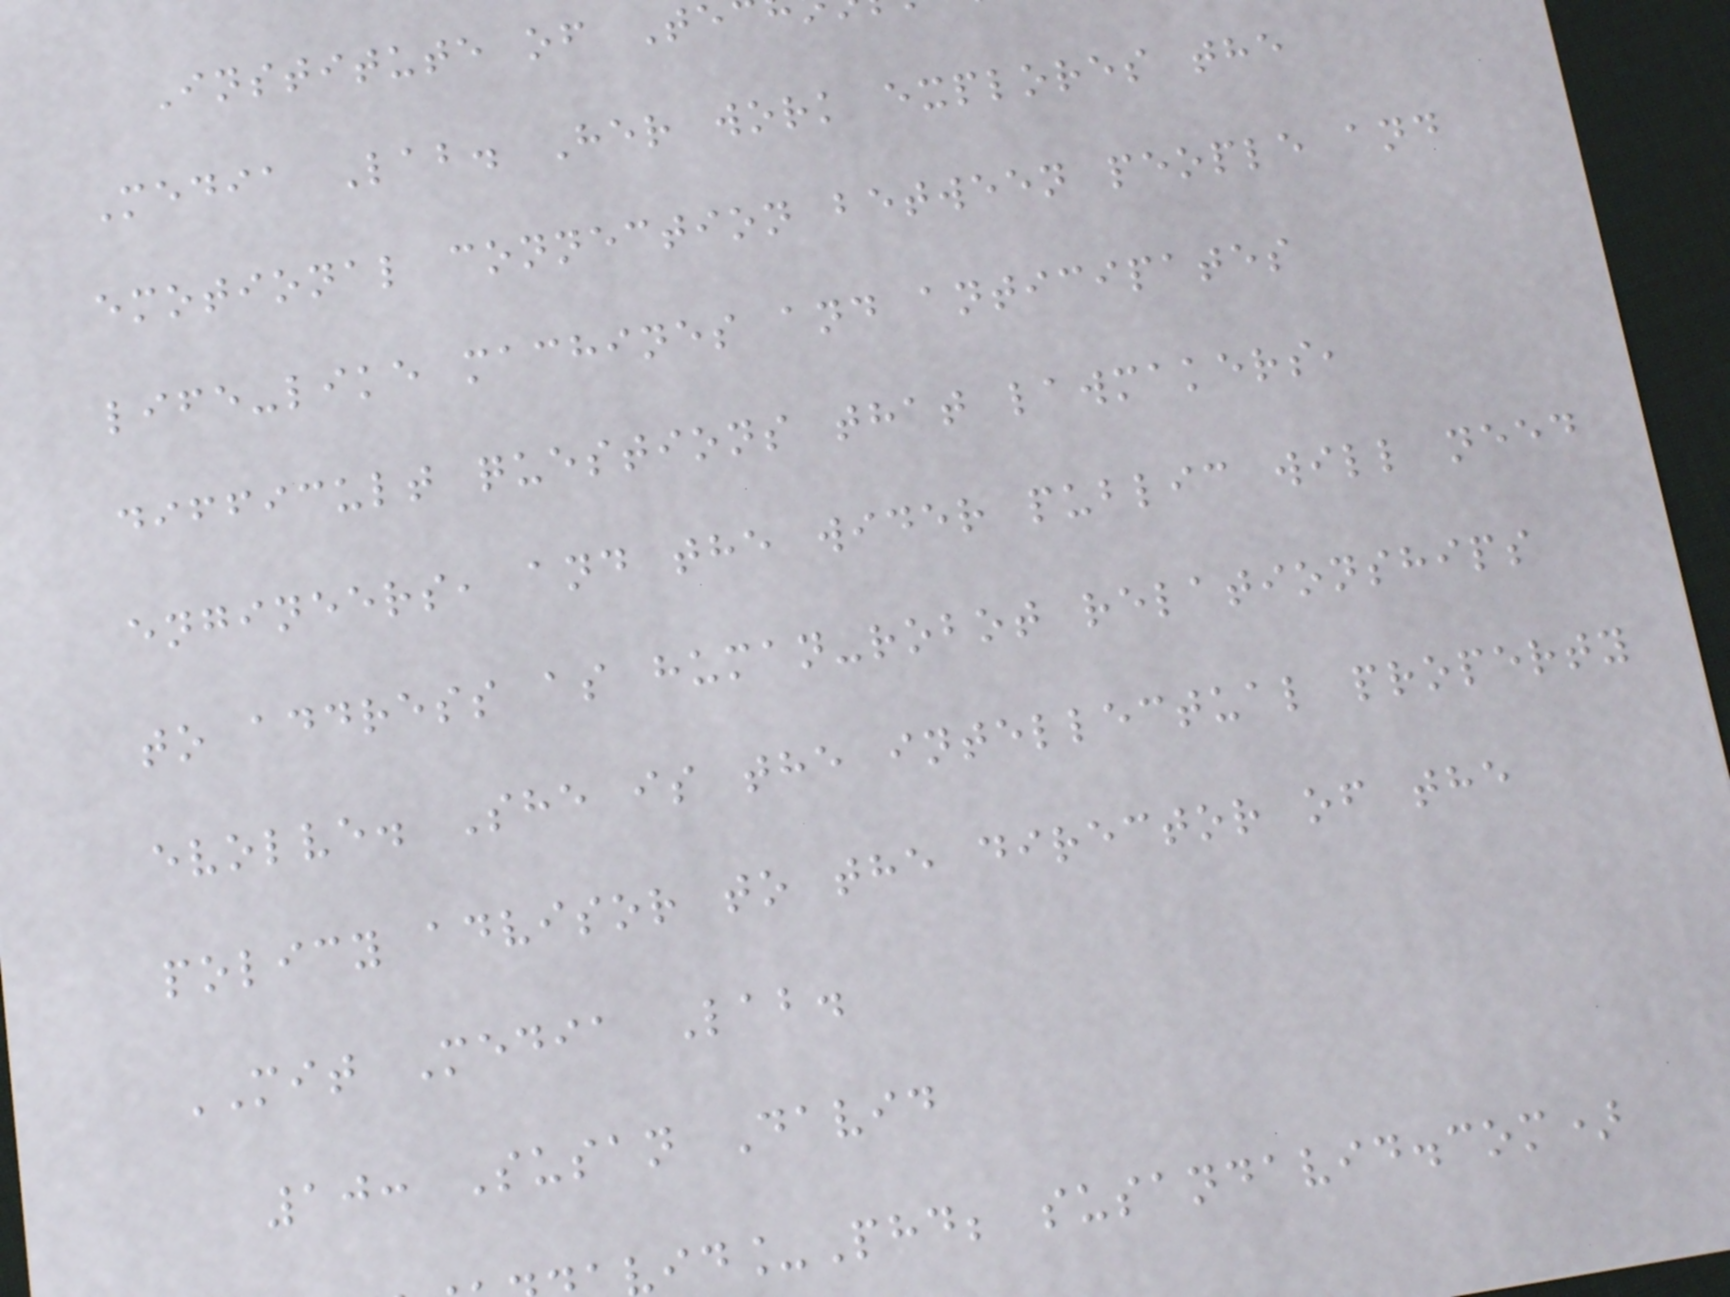Institute of Te
Media Lab. Her work explores the
emotional connection between people and
life-like machines and anticipates
difficult questions that lawmakers,
engineers, and the wider public will need
to address as human-robot relationships
evolve. She is the intellectual property
policy advisor to the director of the
MIT Media Lab.
10: Susan David
id_Phd; susandavid.com)
